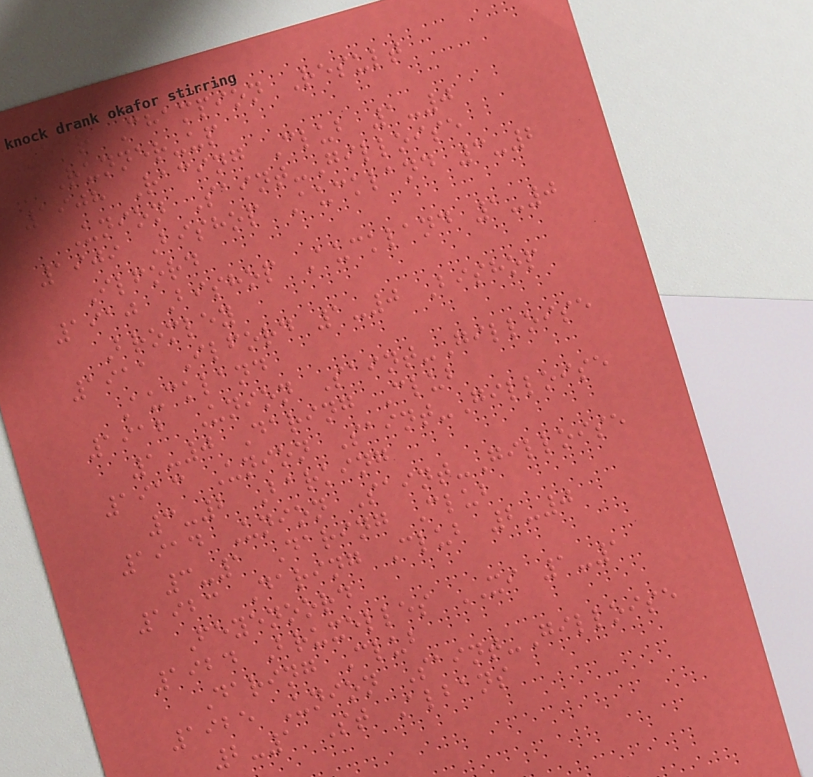Year Champion Result
Runner-up
1908 Racing Club 1-0
Union Saint-Gilloise
1909 Bishop Auckland 3-2
Ilford
1910 Bishop Auckland 1-0
Bromley
1911 Ilford 1-0 Bishop
Auckland
1912 Union Saint-Gilloise
1-0 Daring Club
1913 Union Saint-Gilloise
3-2 Barking
1914 Union Saint-Gilloise
3-1 Daring Club
1923 Daring Club 2-0
Feyenoord
1924 Bruxelles XI 1-1
Daring Club
1925 Union Saint-Gilloise
2-1 St Albans
